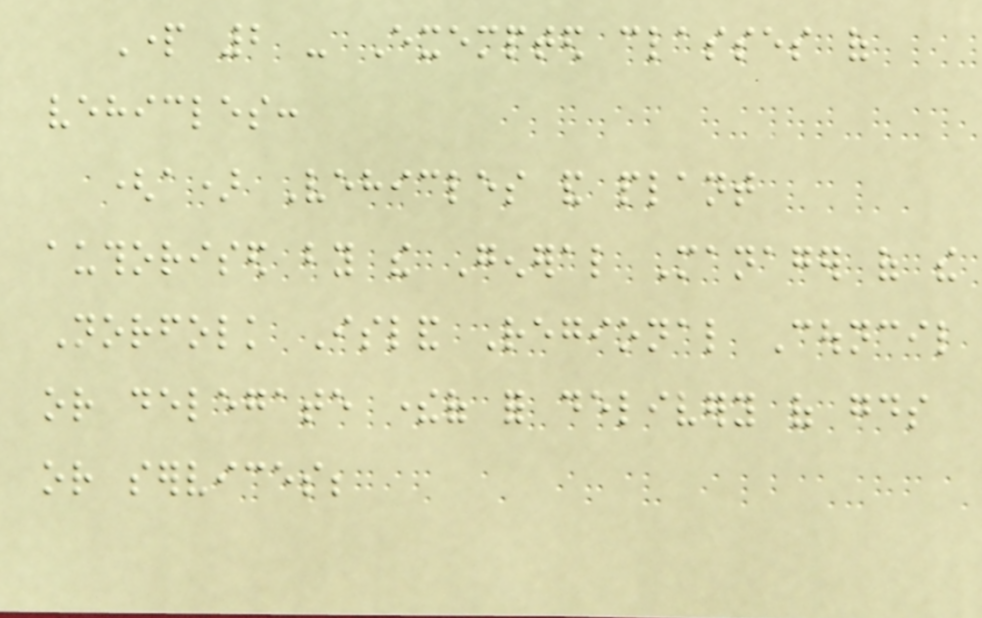Part 2 - Exempted classes of
vehicles:
(a) Vehicles and plant
authorised by the General Manager of the
Norfolk Island Regional Council
or delegate thereof for delivery of goods
or services;
